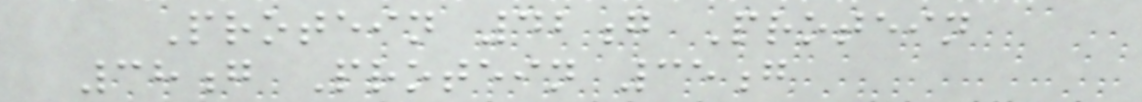Protein 42g Protein
38g Protein 35g
